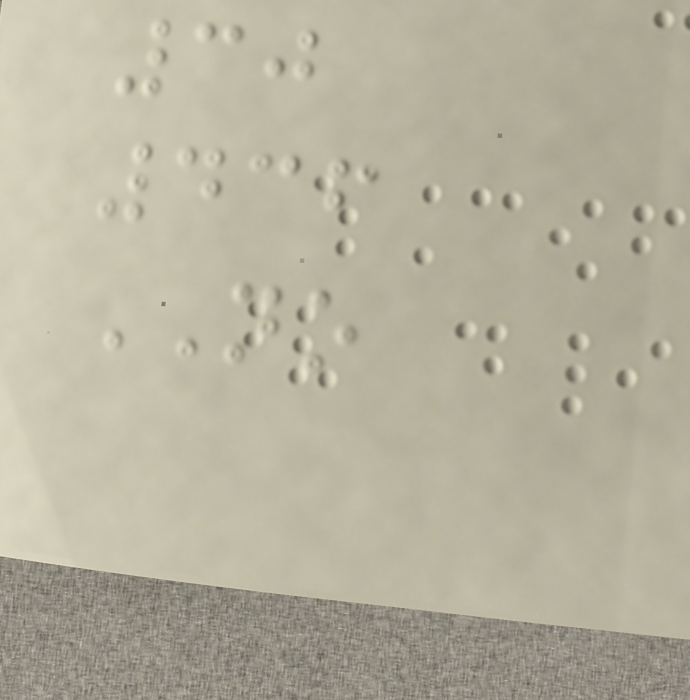30
436
NO
